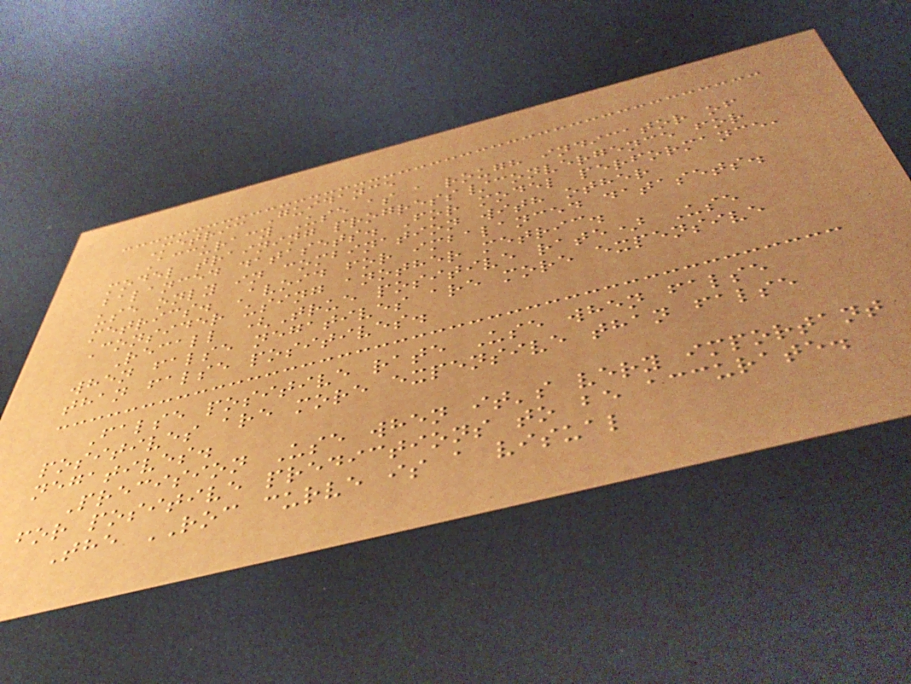Metric Guidance
Accuracy Use as a rough indicator of
model training progress/convergence for
balanced datasets. For model performance,
use only in combination with other
metrics. Avoid for imbalanced datasets.
Consider using another metric.
Recall (True positive rate) Use
when false negatives are more expensive
than false positives.
False positive rate Use when false
positives are more expensive than false
negatives.
Precision Use when it's very important
for positive predictions to be accurate.
The ROC curve is a visual
